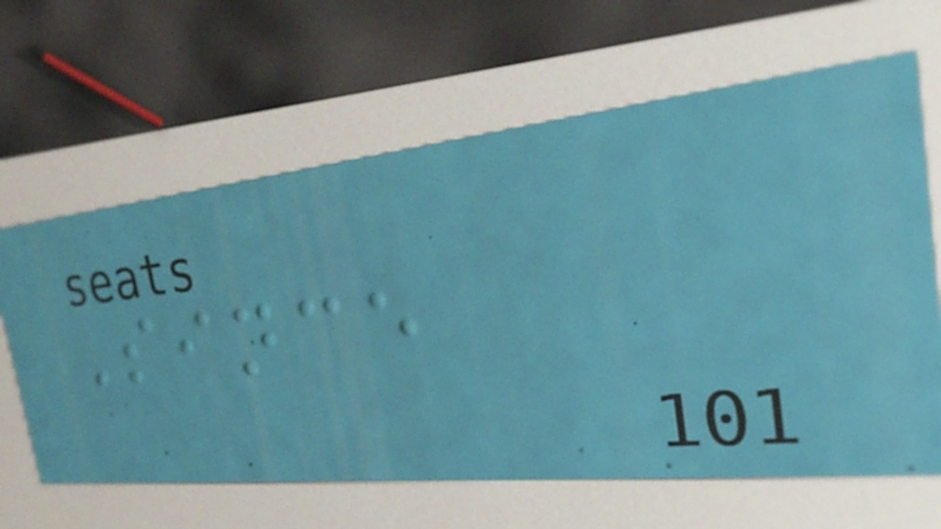Since
